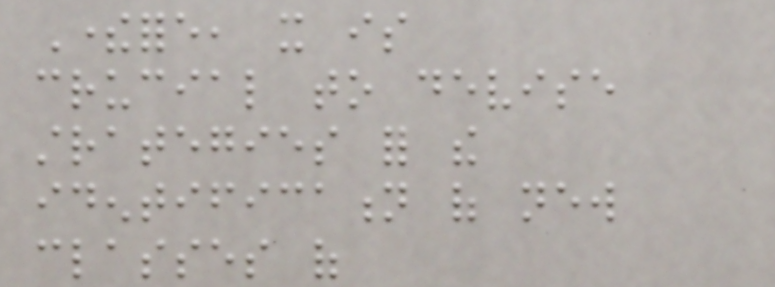Therefore, it is
crucial to devise
strategies for the
identification of new
classes of
